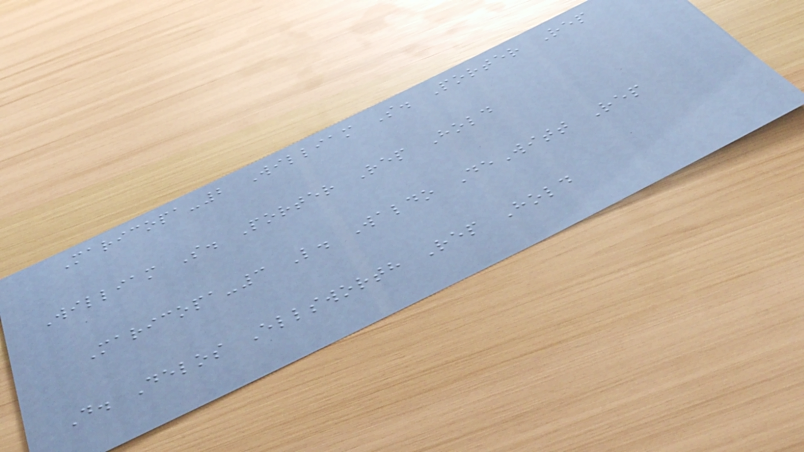Maricopa-2 William S. Porter Rep
William S. Porter Rep Hold
Maricopa-3 L. Waldo DeWitt Rep
D. Delos Ellsworth Rep Hold
